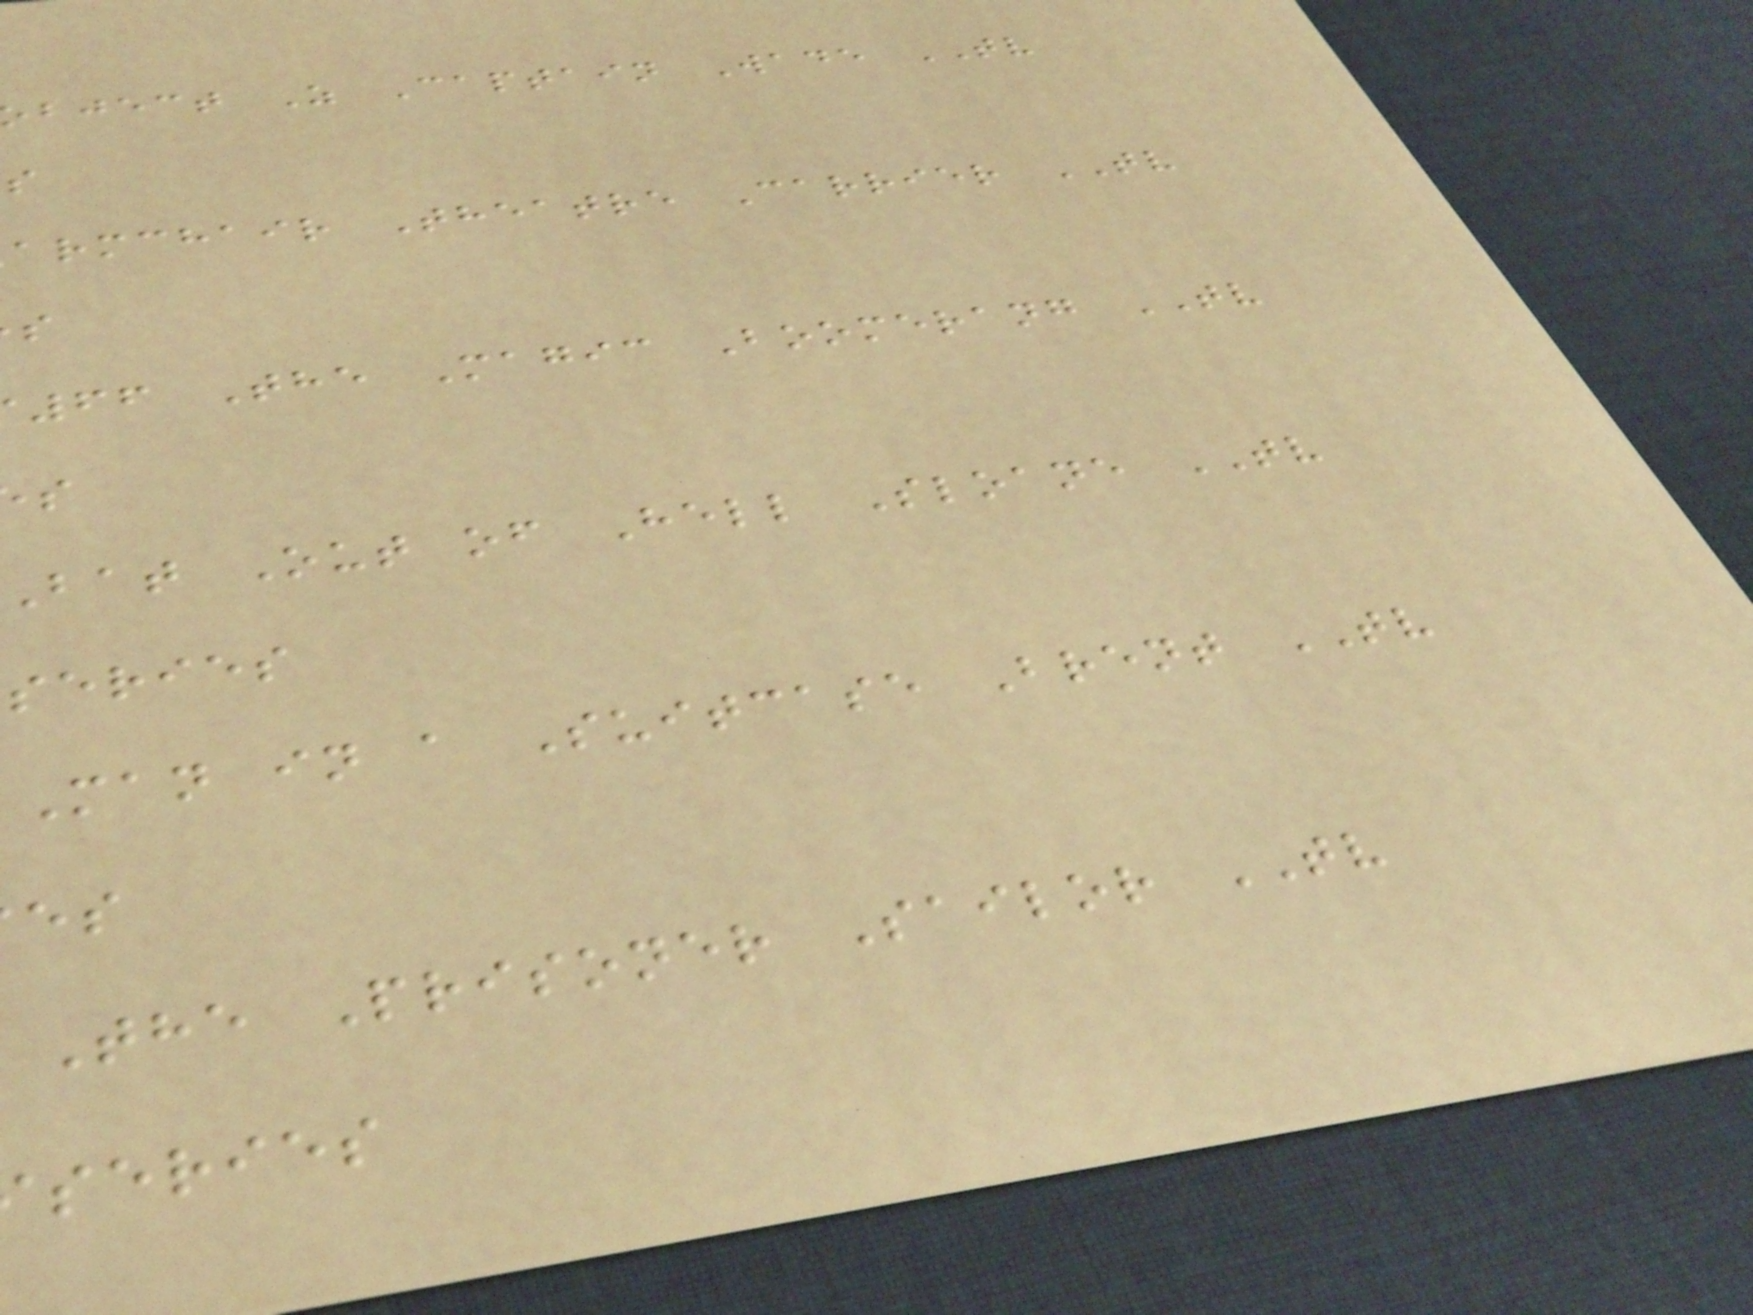bject Z Captain Wade TV
armchair Theatre Carrier TV
66 The Magic Boomerang TV
bat Out of Hell Sloane TV
series
Man in a Suitcase Brent TV
The Prisoner Sailor TV
series
